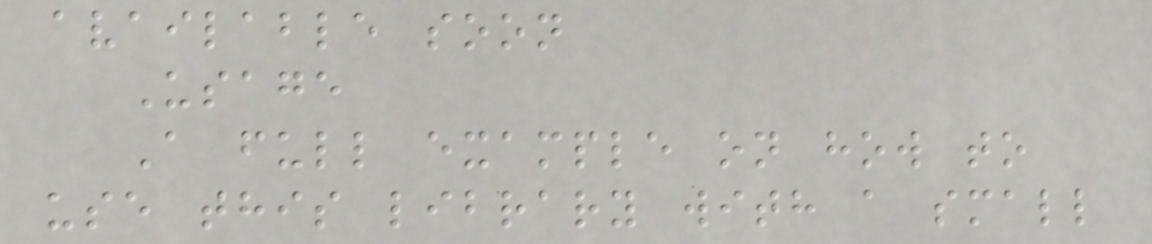available soon
Usage
A full example on how to
use this library with a small
